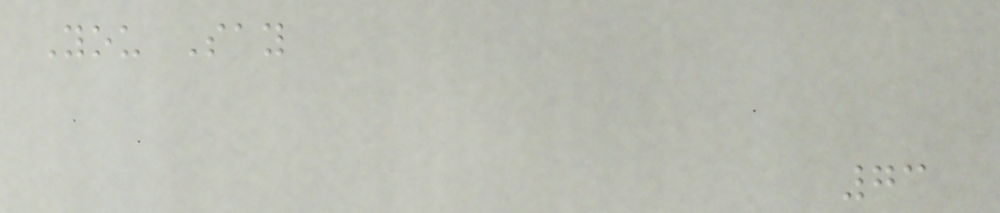You Say
73
